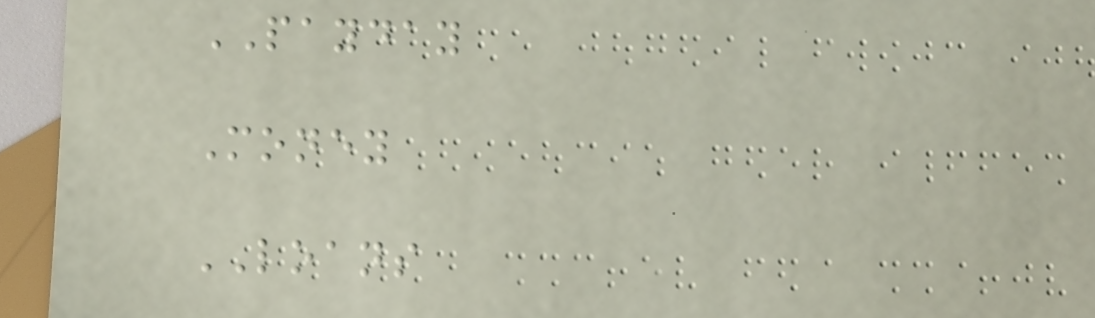PAYDAY
Money
LOANS
